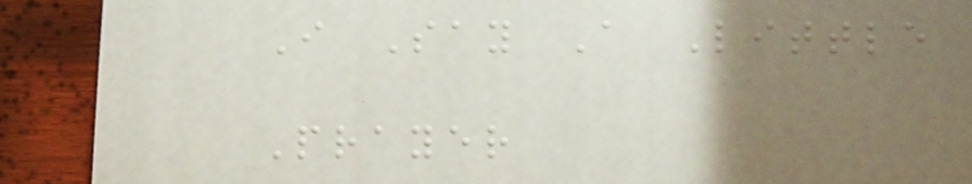I Say A Little
Prayer
